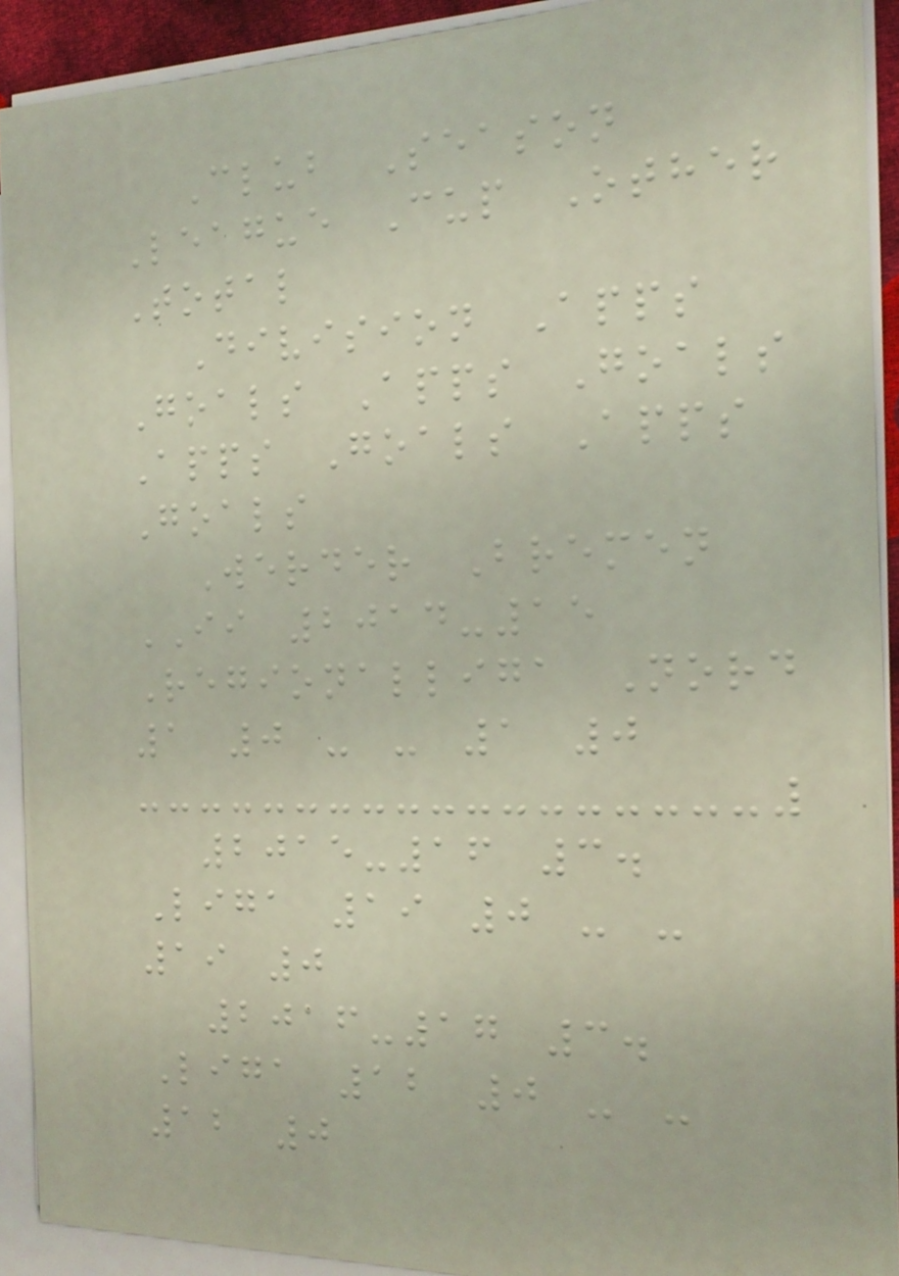Club Season
League Cup Other
Total
Division Apps
Goals Apps Goals
Apps Goals Apps
Goals
Werder Bremen
II 2014-15
Regionalliga Nord
1 0 - - 1 0
2015-16 3.
Liga 19 0 - -
19 0
2016-17 3.
Liga 12 0 - -
12 0
